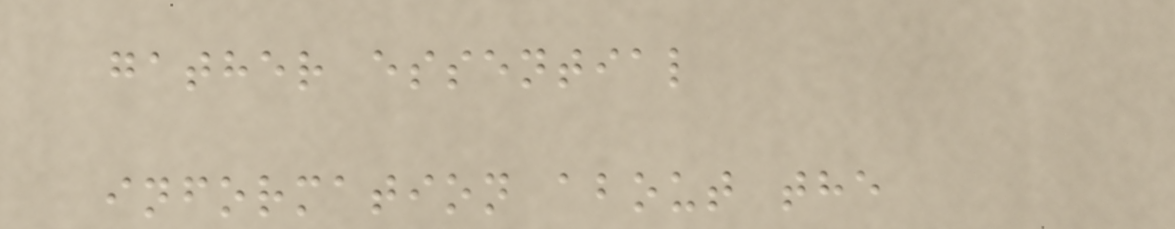gather essential
information about the
